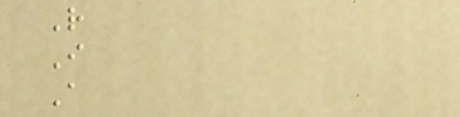R
I
A
